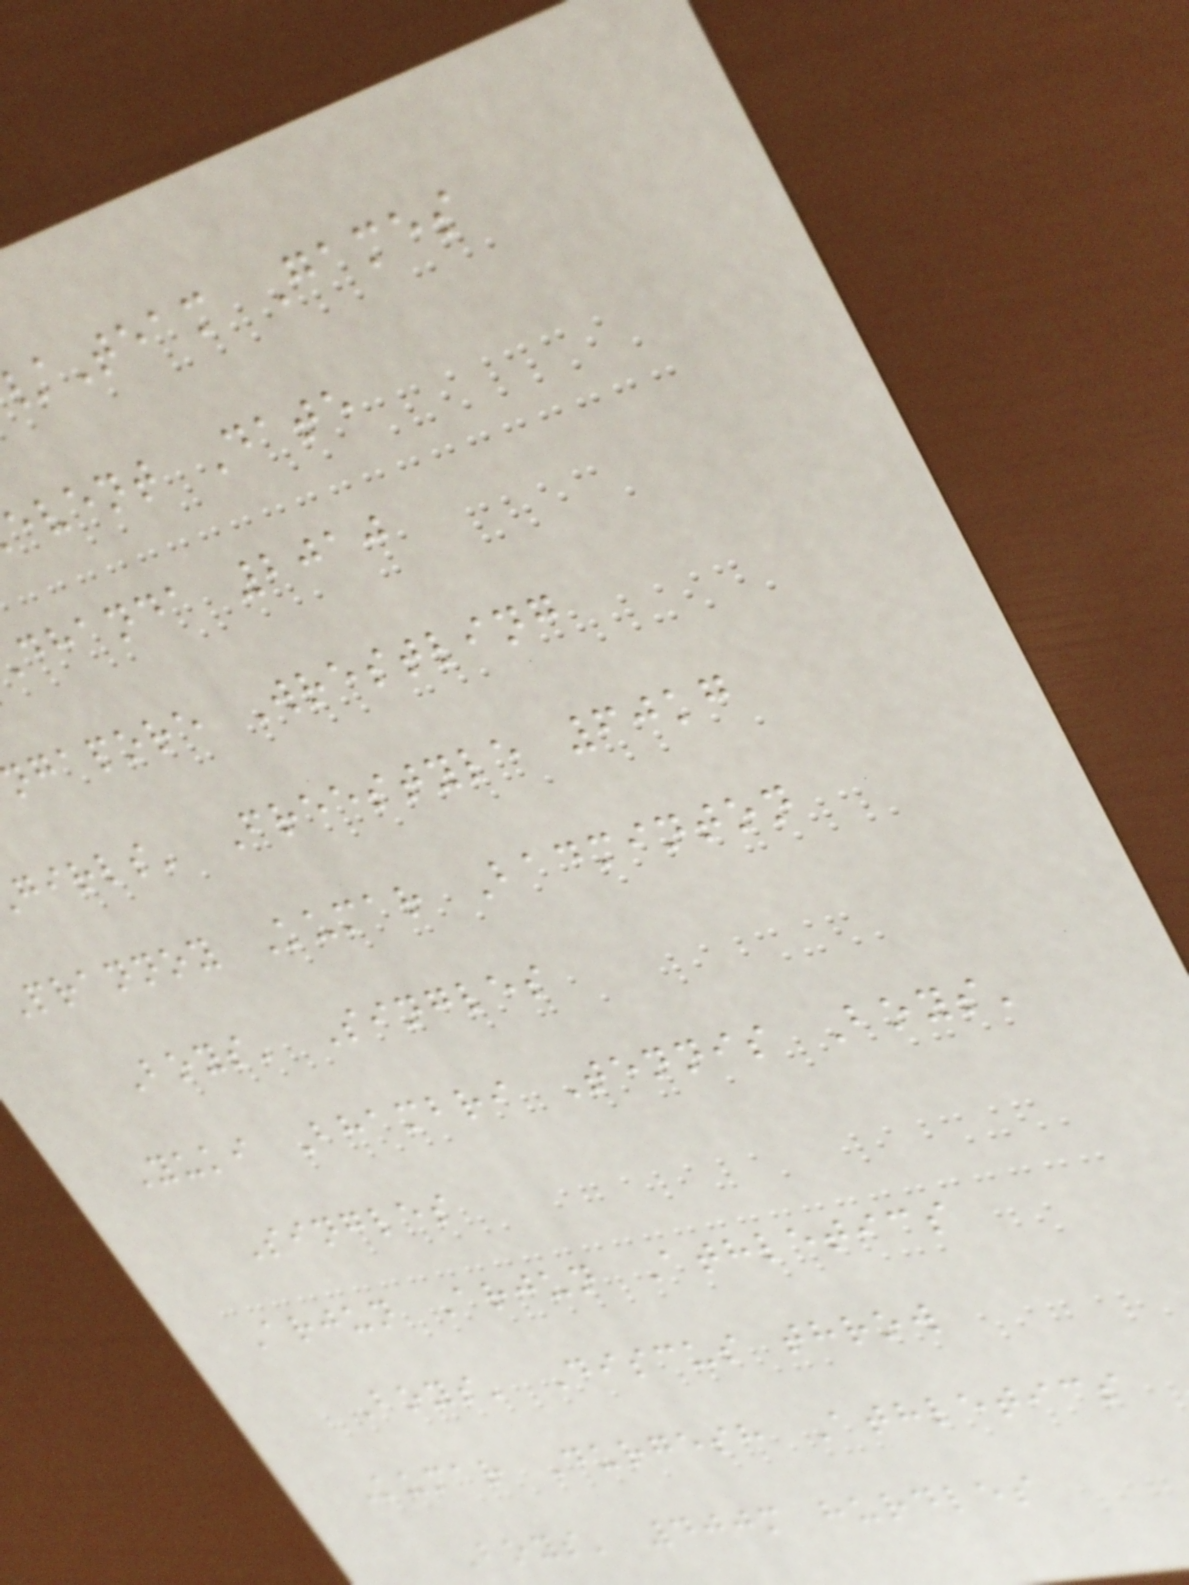Team Games
event Date
dhanda 2010
gapore Wrestling
girls' Freestyle 60kg
prannoy Kumar Badminton
Boys' Singles
Yuki Bhambri Tennis Boys'
Singles
Arjun Arjun Athletics
Boys' Discus throw
Kumar Durgesh Athletics
Boys' 400m hurdles
